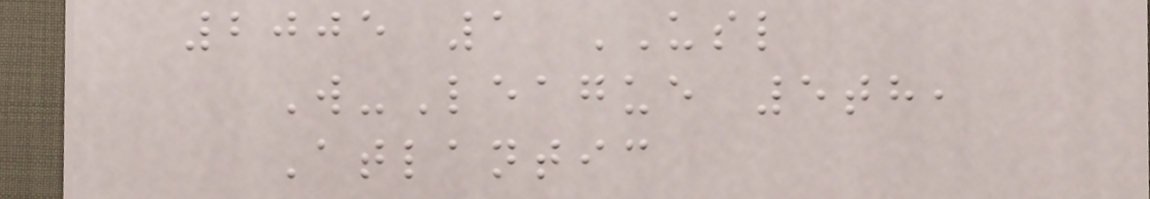2005 1 USL
W-League 5th,
Atlantic
